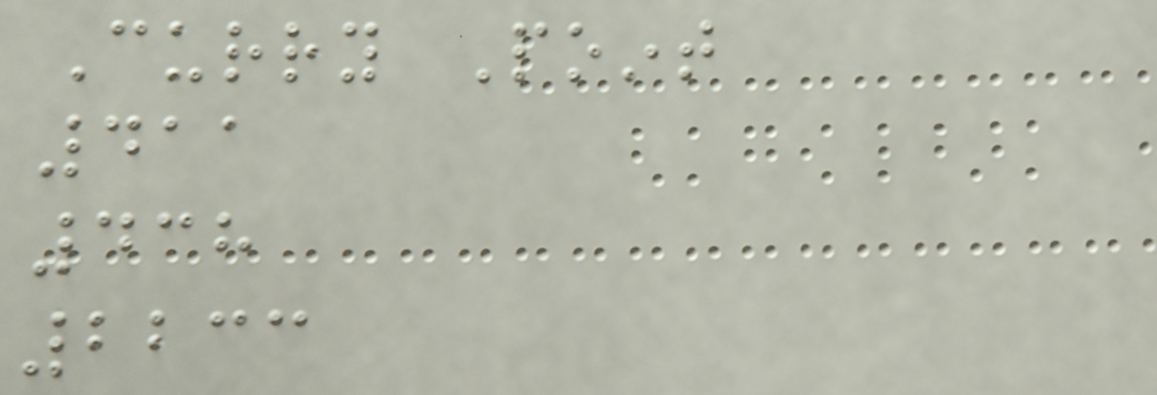Curry Point
411
438
2233
